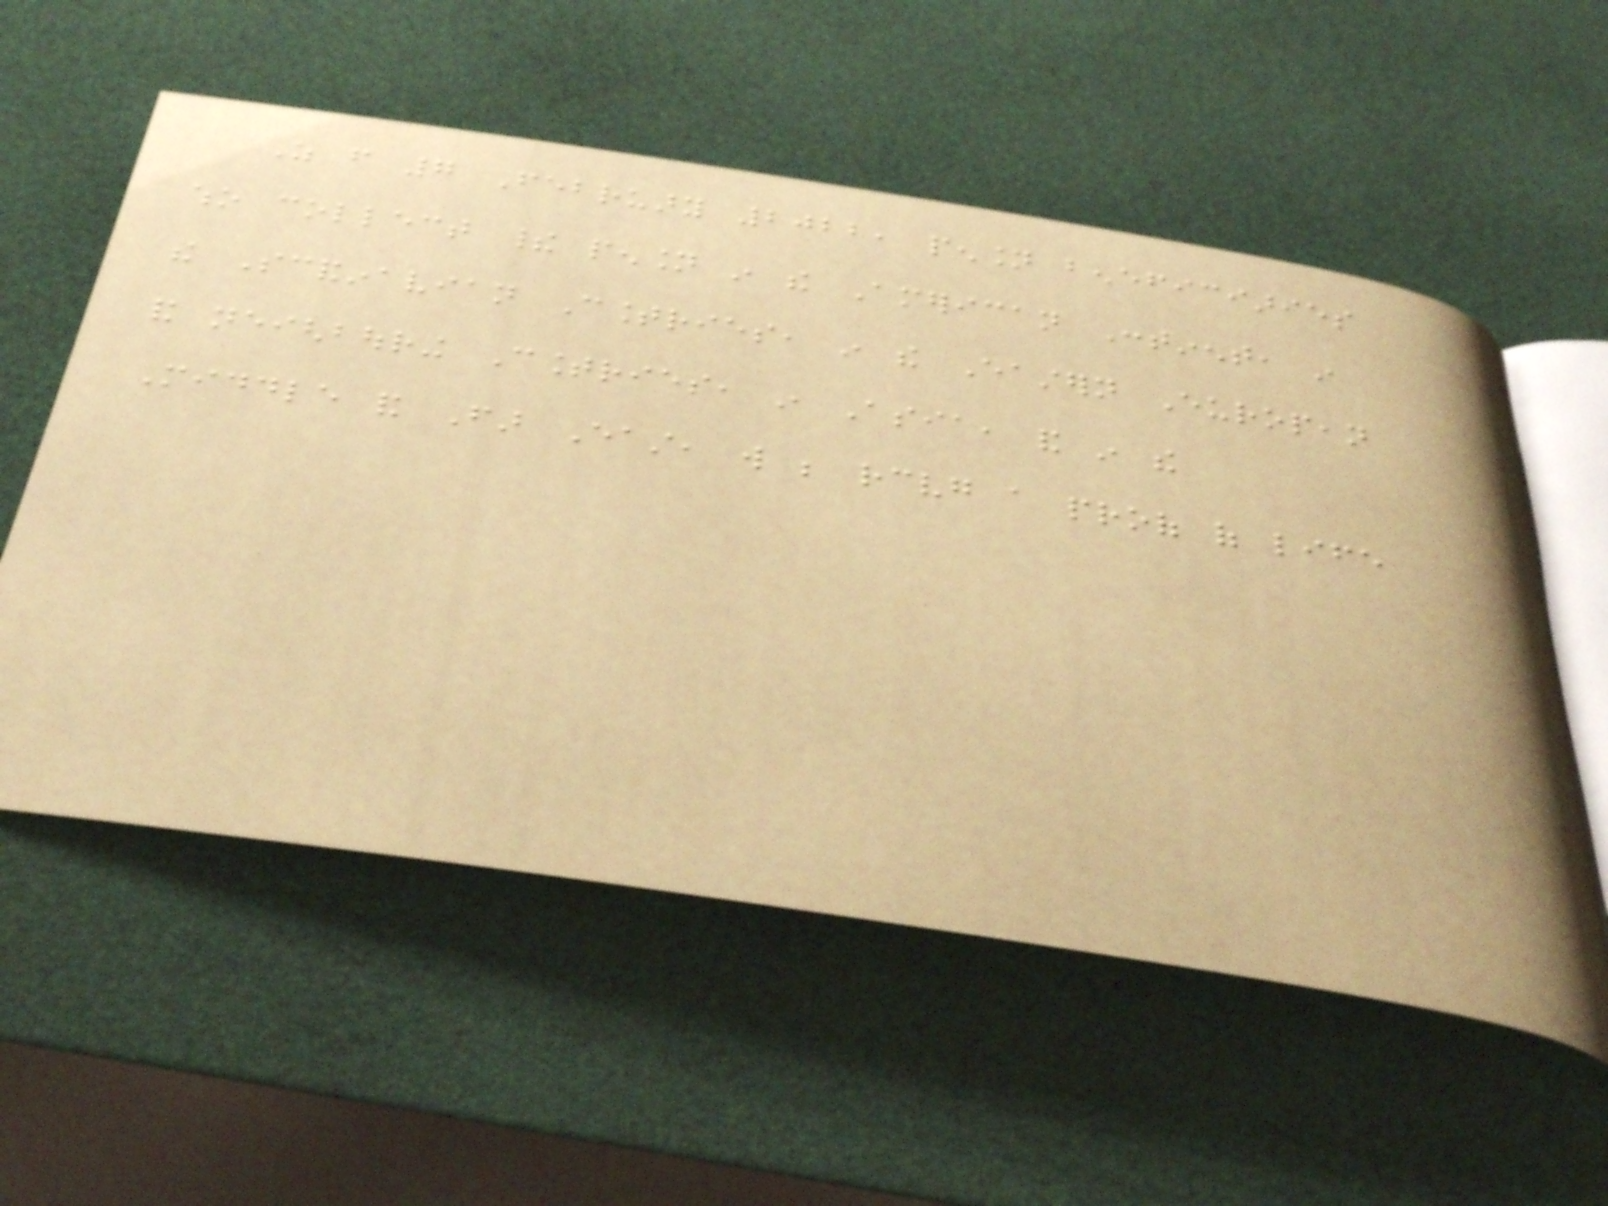As from 7 February 2022, pension beneficiaries
who collect their pension in the American Continent, in
the Scandinavian Countries, in the Eastern European
and neighbouring Countries, in Asia, and in the
Middle and Far East, will be receiving a proof of life
